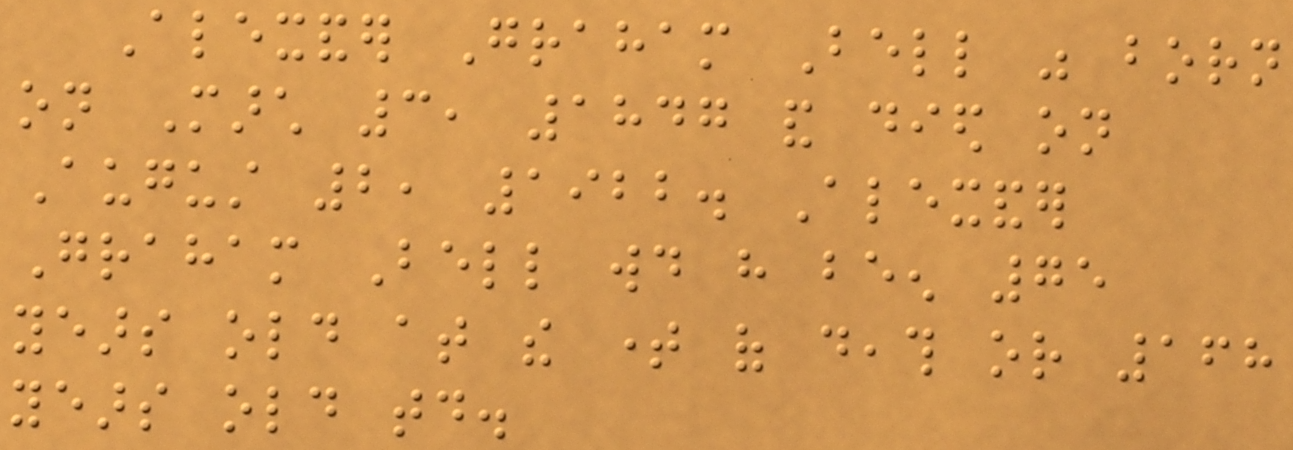Alexander Graham Bell was born
on March 3, 1847 and died on
August 2, 1922. Alexander
Graham Bell would have been 75
years old at the time of death or 168
years old today.
